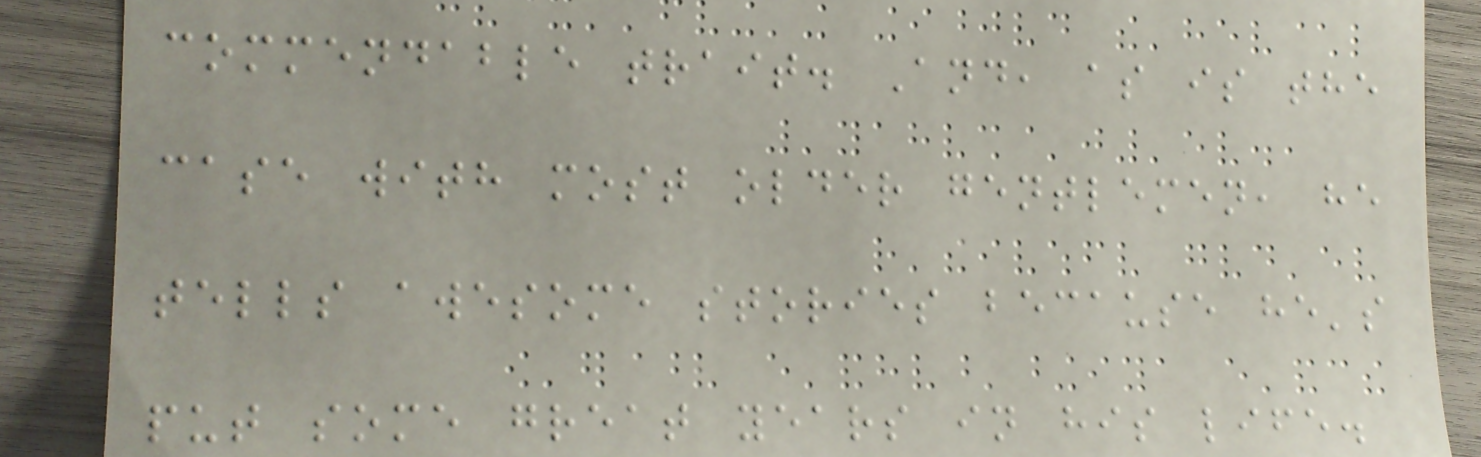commendable trait. And, as is the
case with most older gentlemen, he
tells awesome stories because he's
put some great years in his life.
